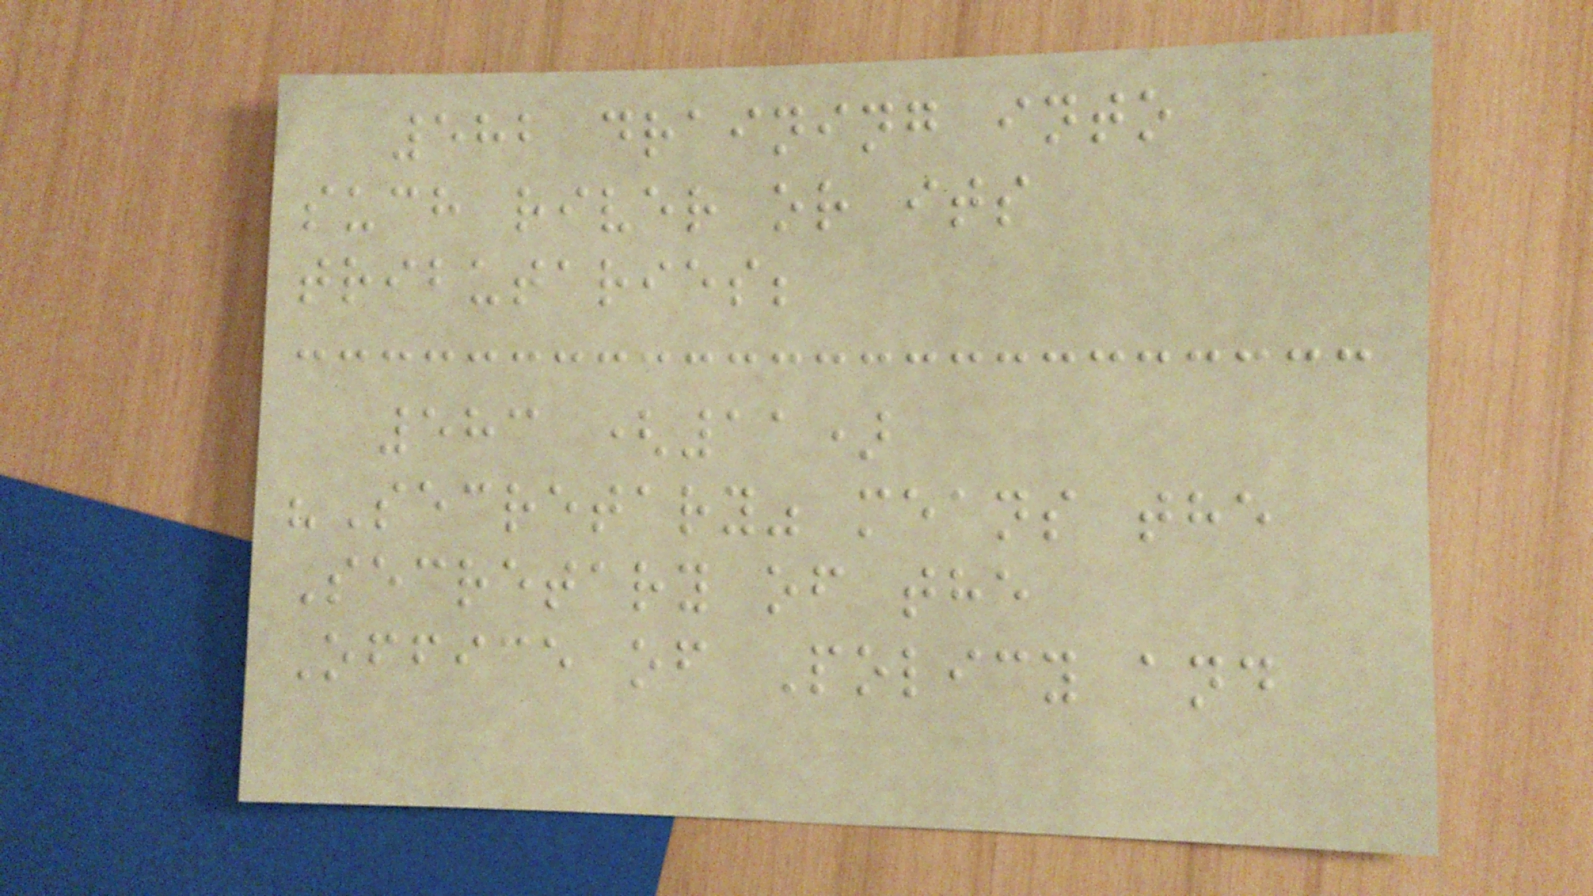582 draining into
such river or its
tributaries;
583 (11)
"Secretary" means the
Secretary of the
Office of Policy and
